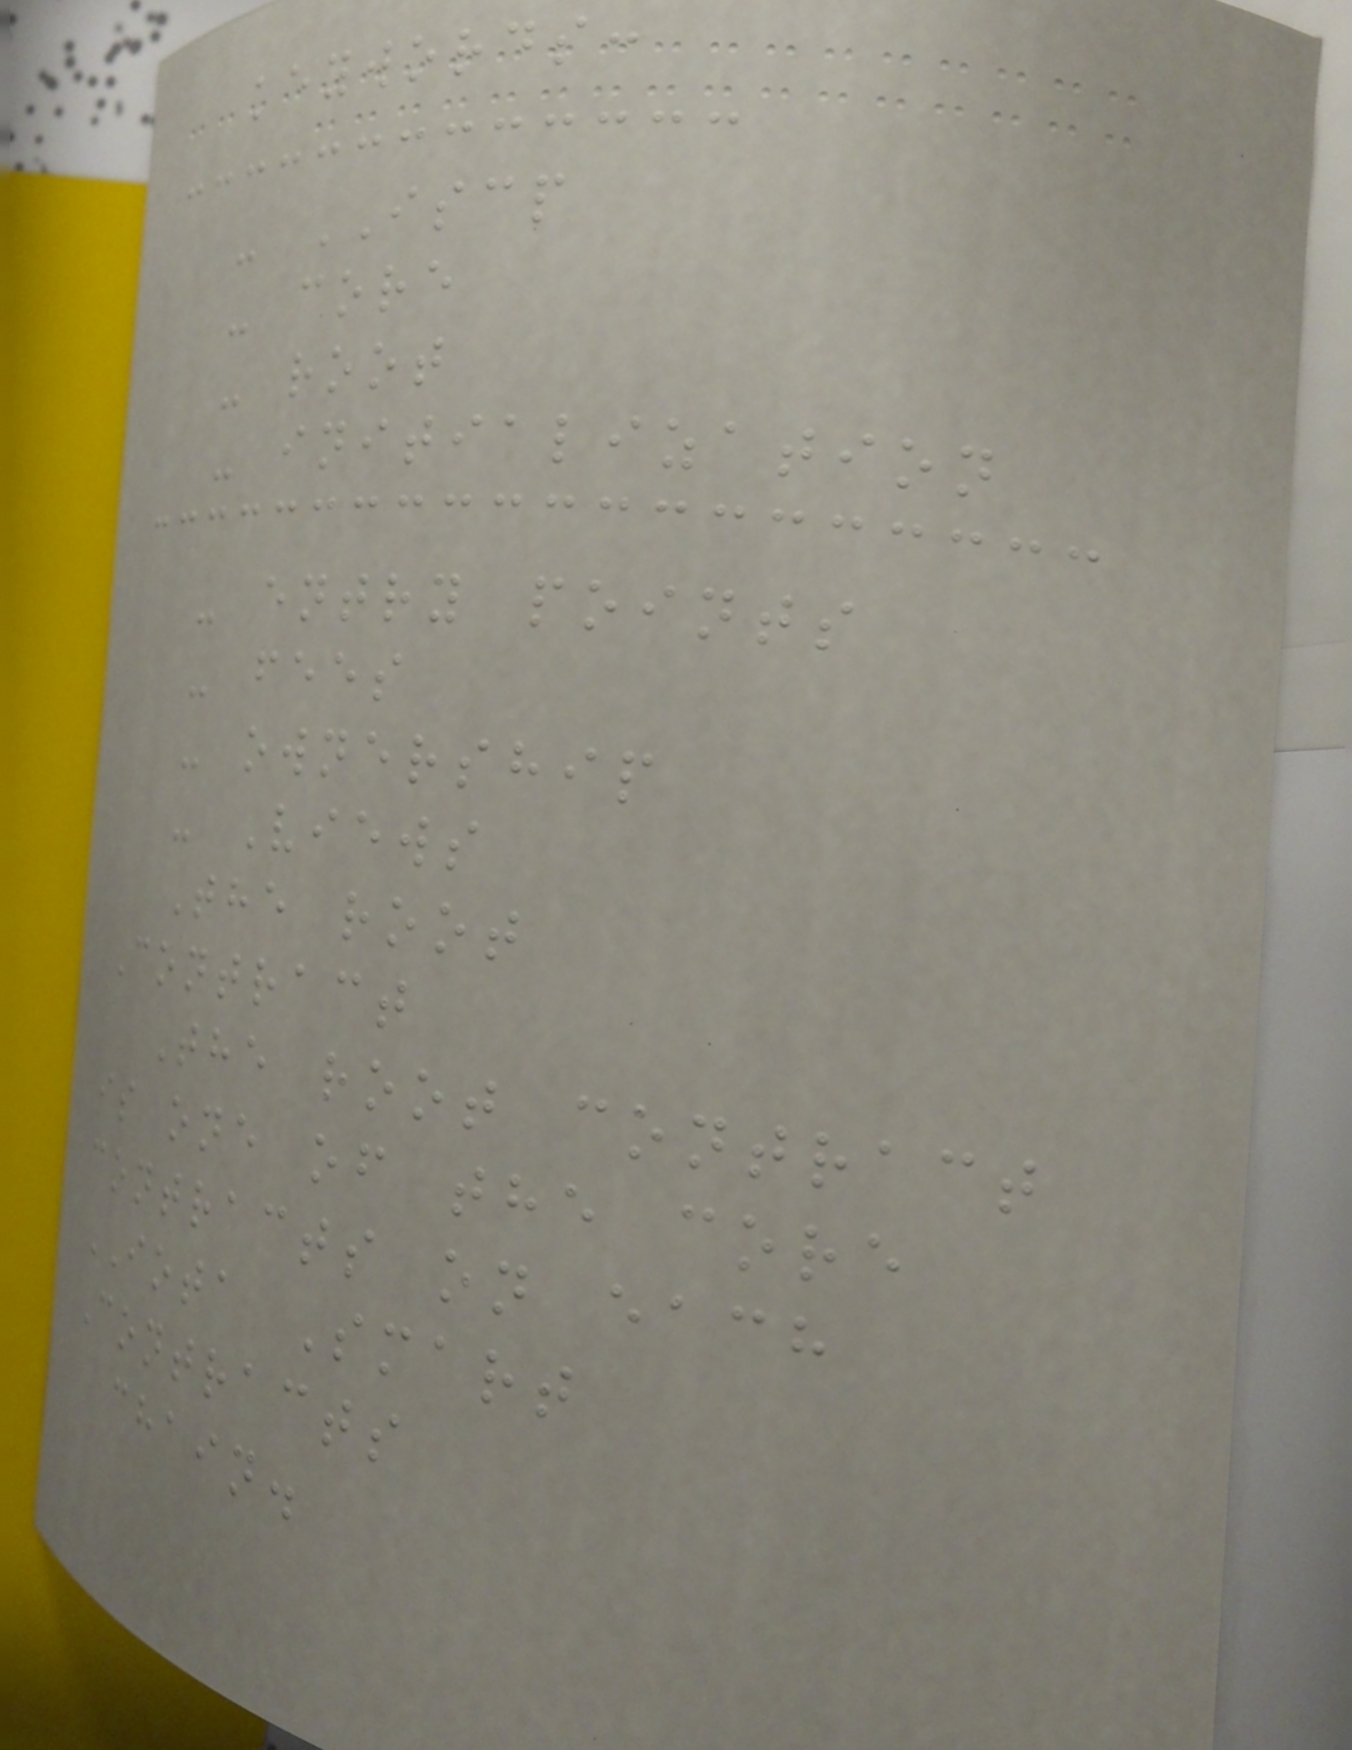keywords:
- ISCP
- core
- root
- initialization
- entry points
- fees
- ownership
- Views
The root
Contract
The root contract
is one of the core
contracts on each
IOTA Smart
Contracts
chain.
